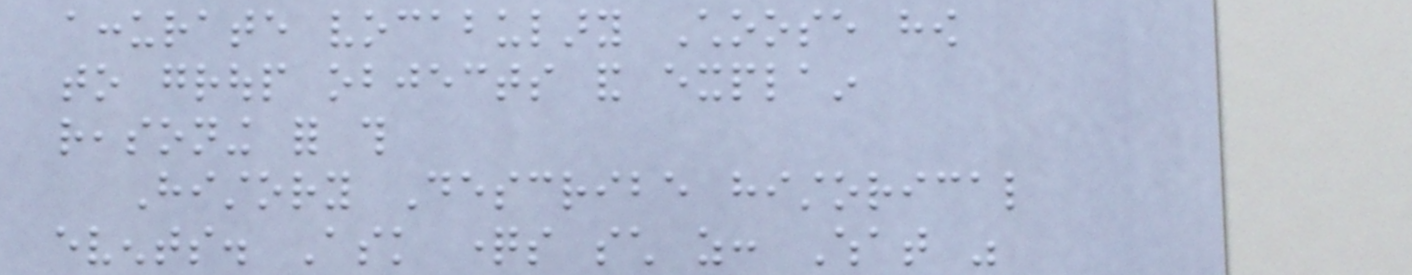accurate vocabulary Choose how
to group objects and explain
reasoning for this
History Describe historical
events. Ask questions such as: What was
